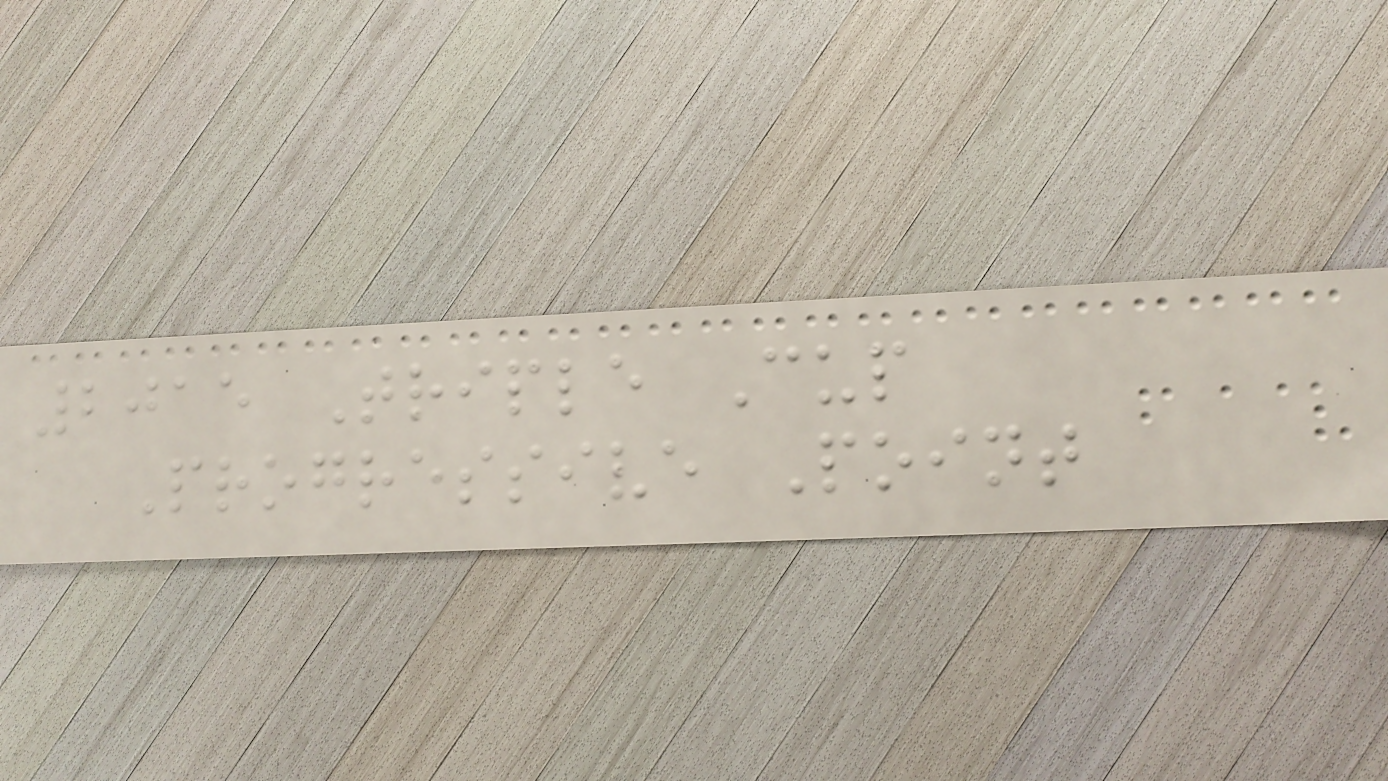2015 Triple Cup
Progressive Point
